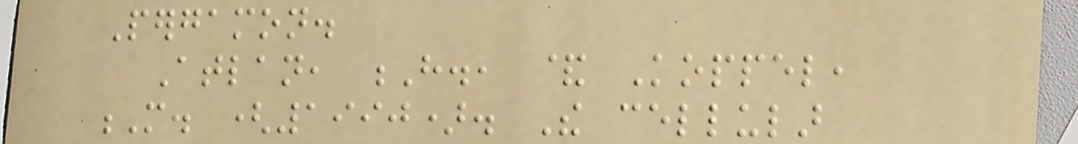Pergamon.
Atlan, H., & Koppel,
M. (1990). The cellular
